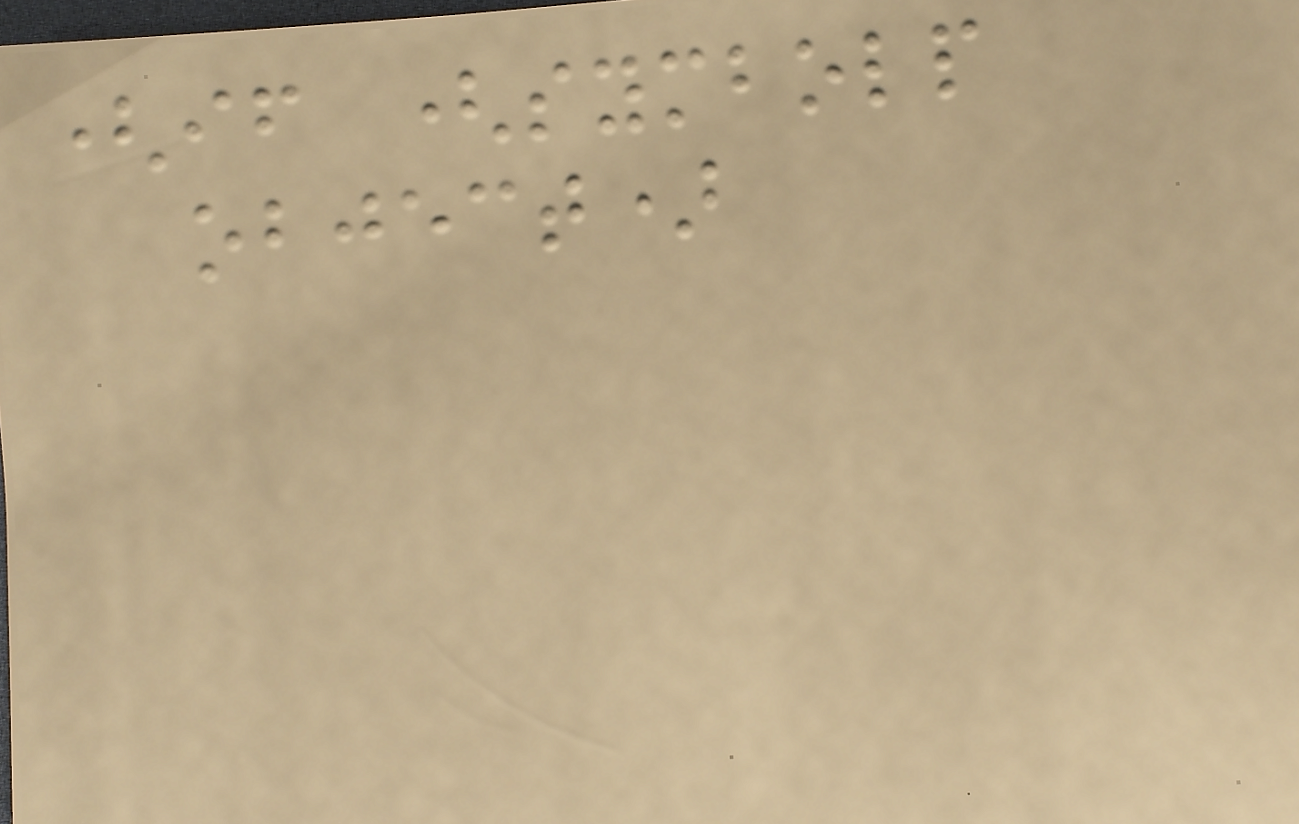(if (symbolp
object)
